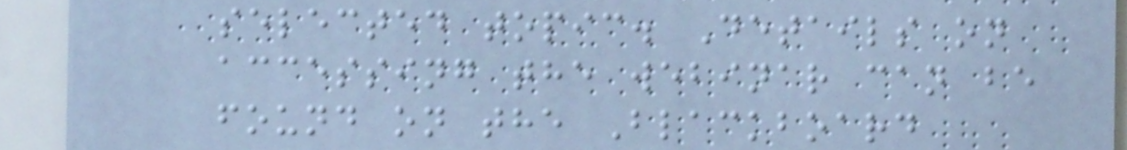selected topic. Details on
accessing the webinar can be
found on the Blackboard
